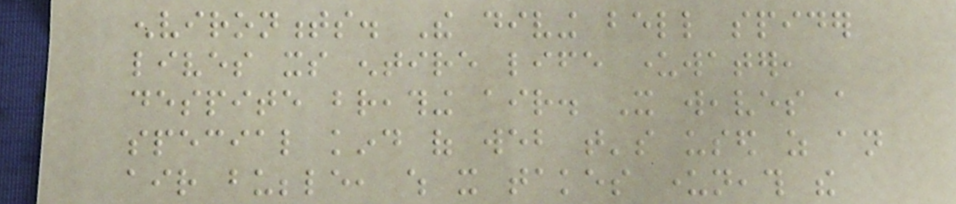environments. The diving bell spider
lives its entire life underwater,
despite breathing air. It weaves a
special kind of web that's used as an
air bubble, which it takes underneath the
